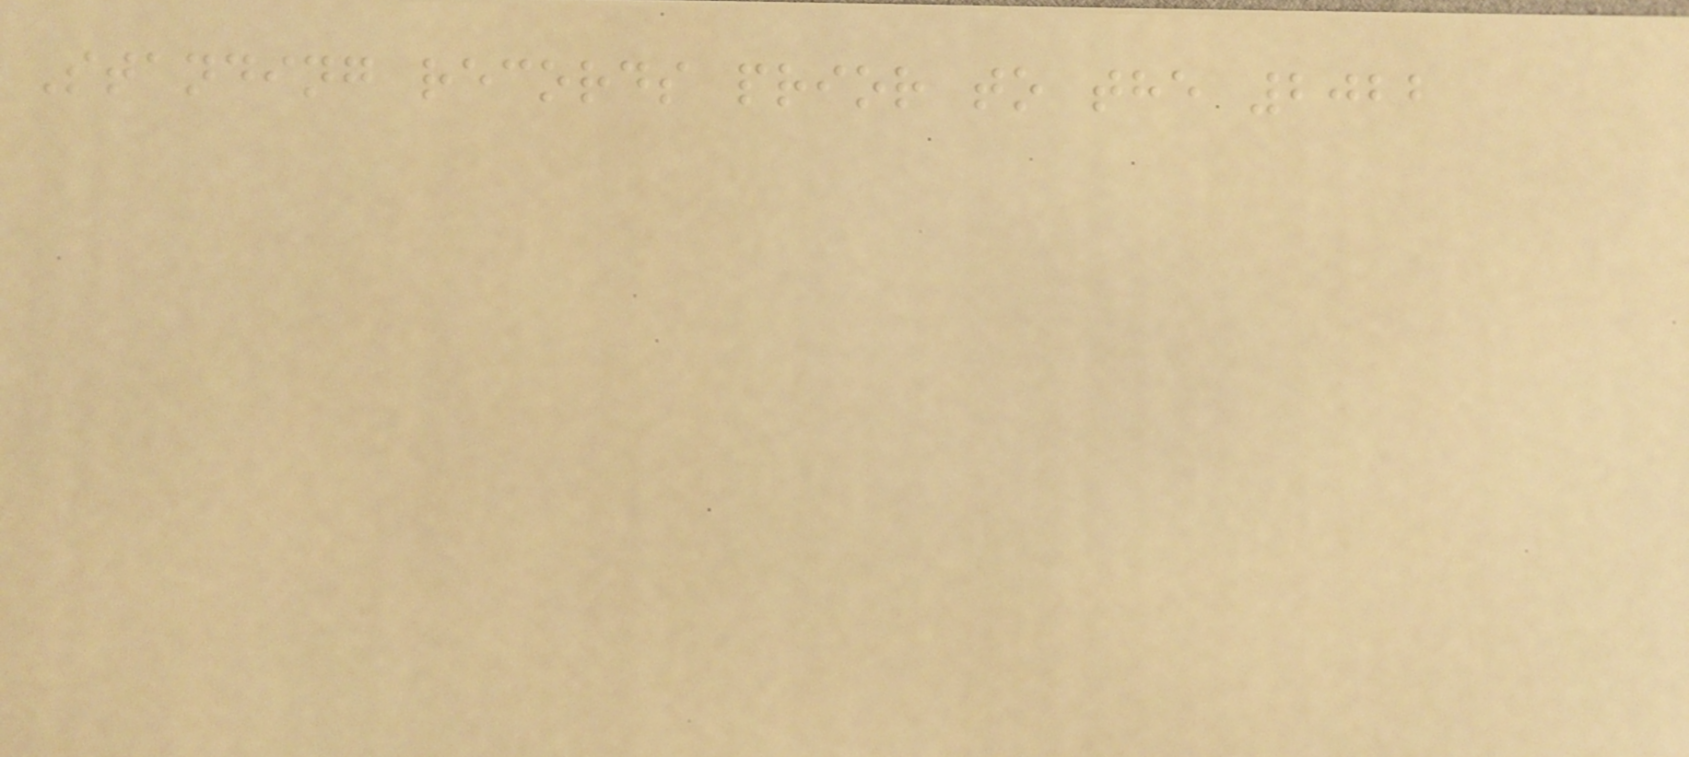Standing records prior to the 2022
